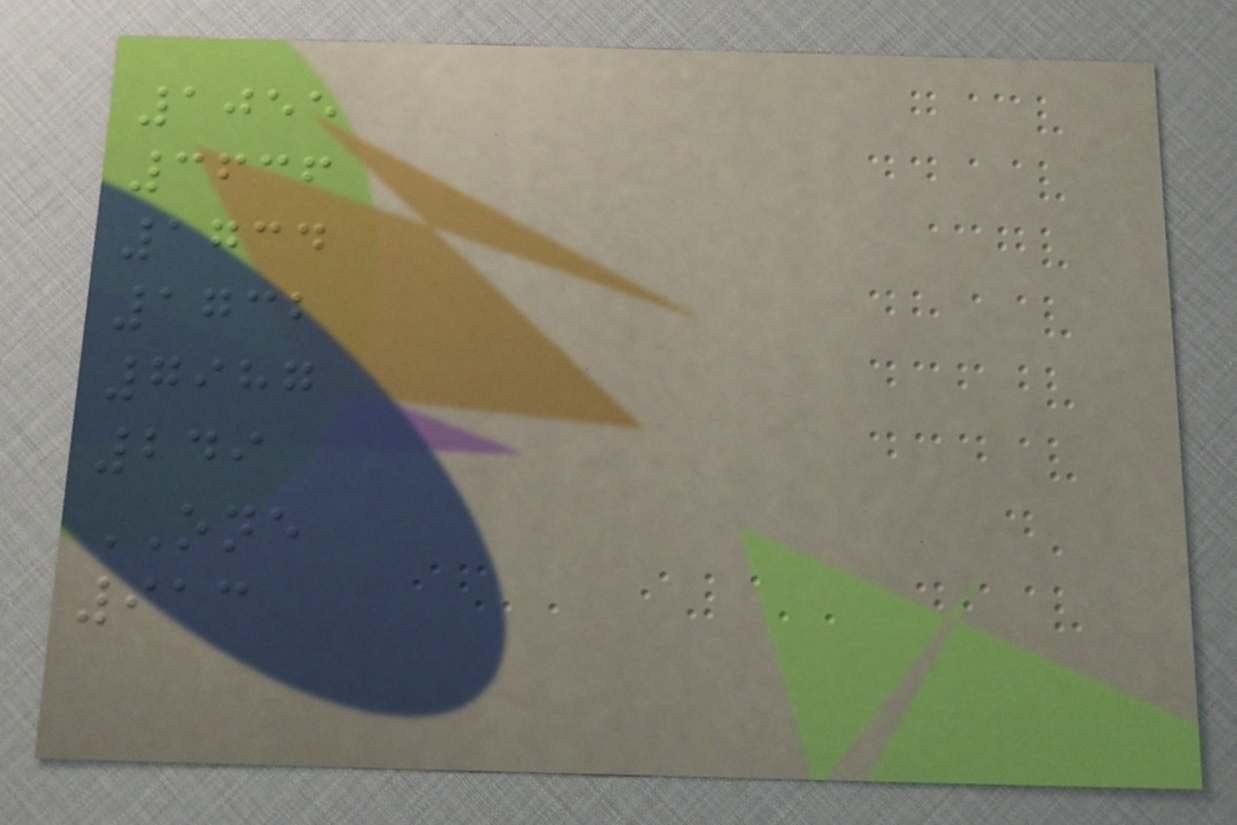1055
3636
1734
1732
7987
249
ONE
913
